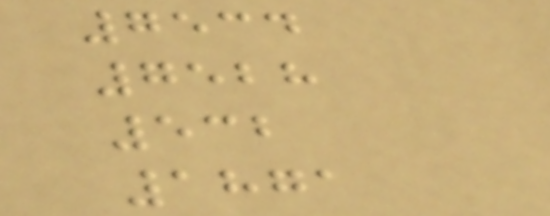7534
7528
532
1871
